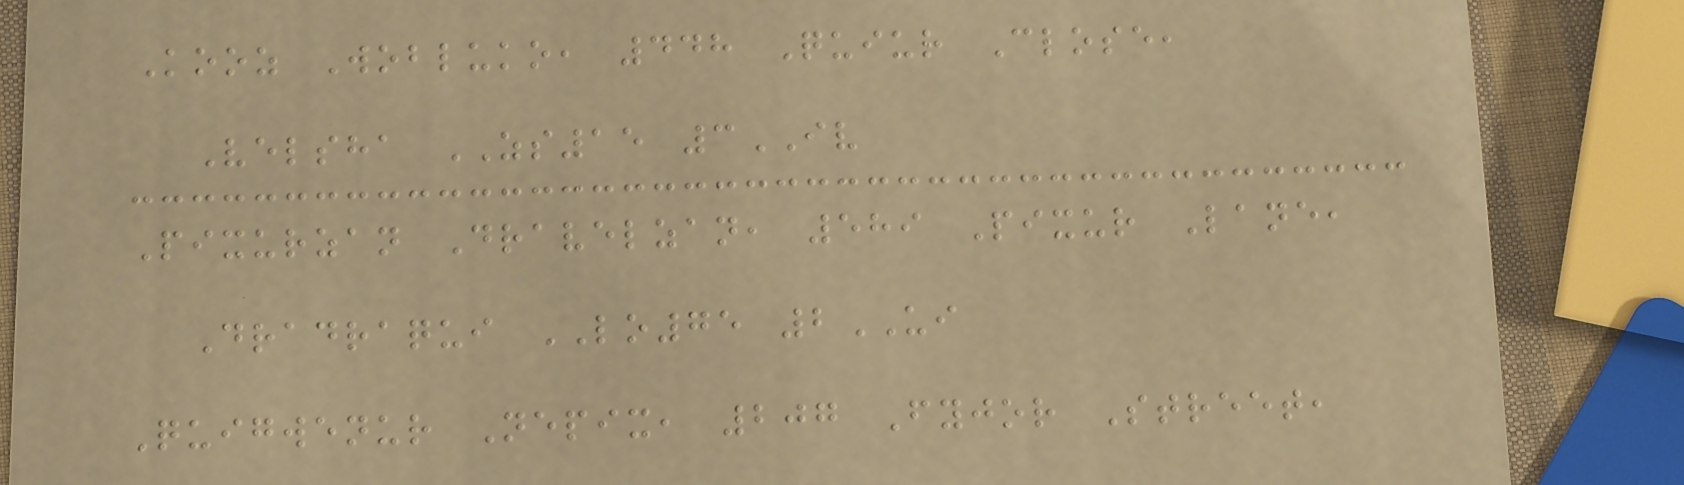Kooz Wobluko, 448 Quiur Close,
Velsha ZS15 3IV
Pixurzan Dravelzan, 589 Pixur Lane,
Dradraqui LO75 2UI
Quigwenur Nepix, 207 Fyjor Street,
